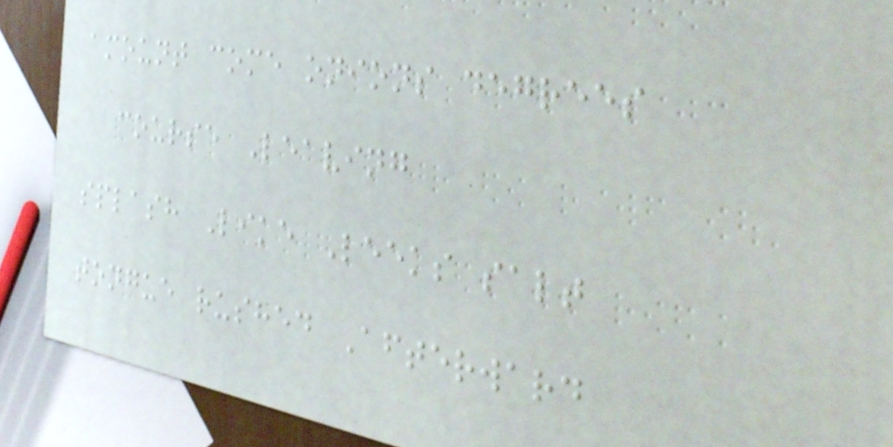amount come onions degrees
course Leaving
splash Like Leeks salt
tongue rushed Afterward
